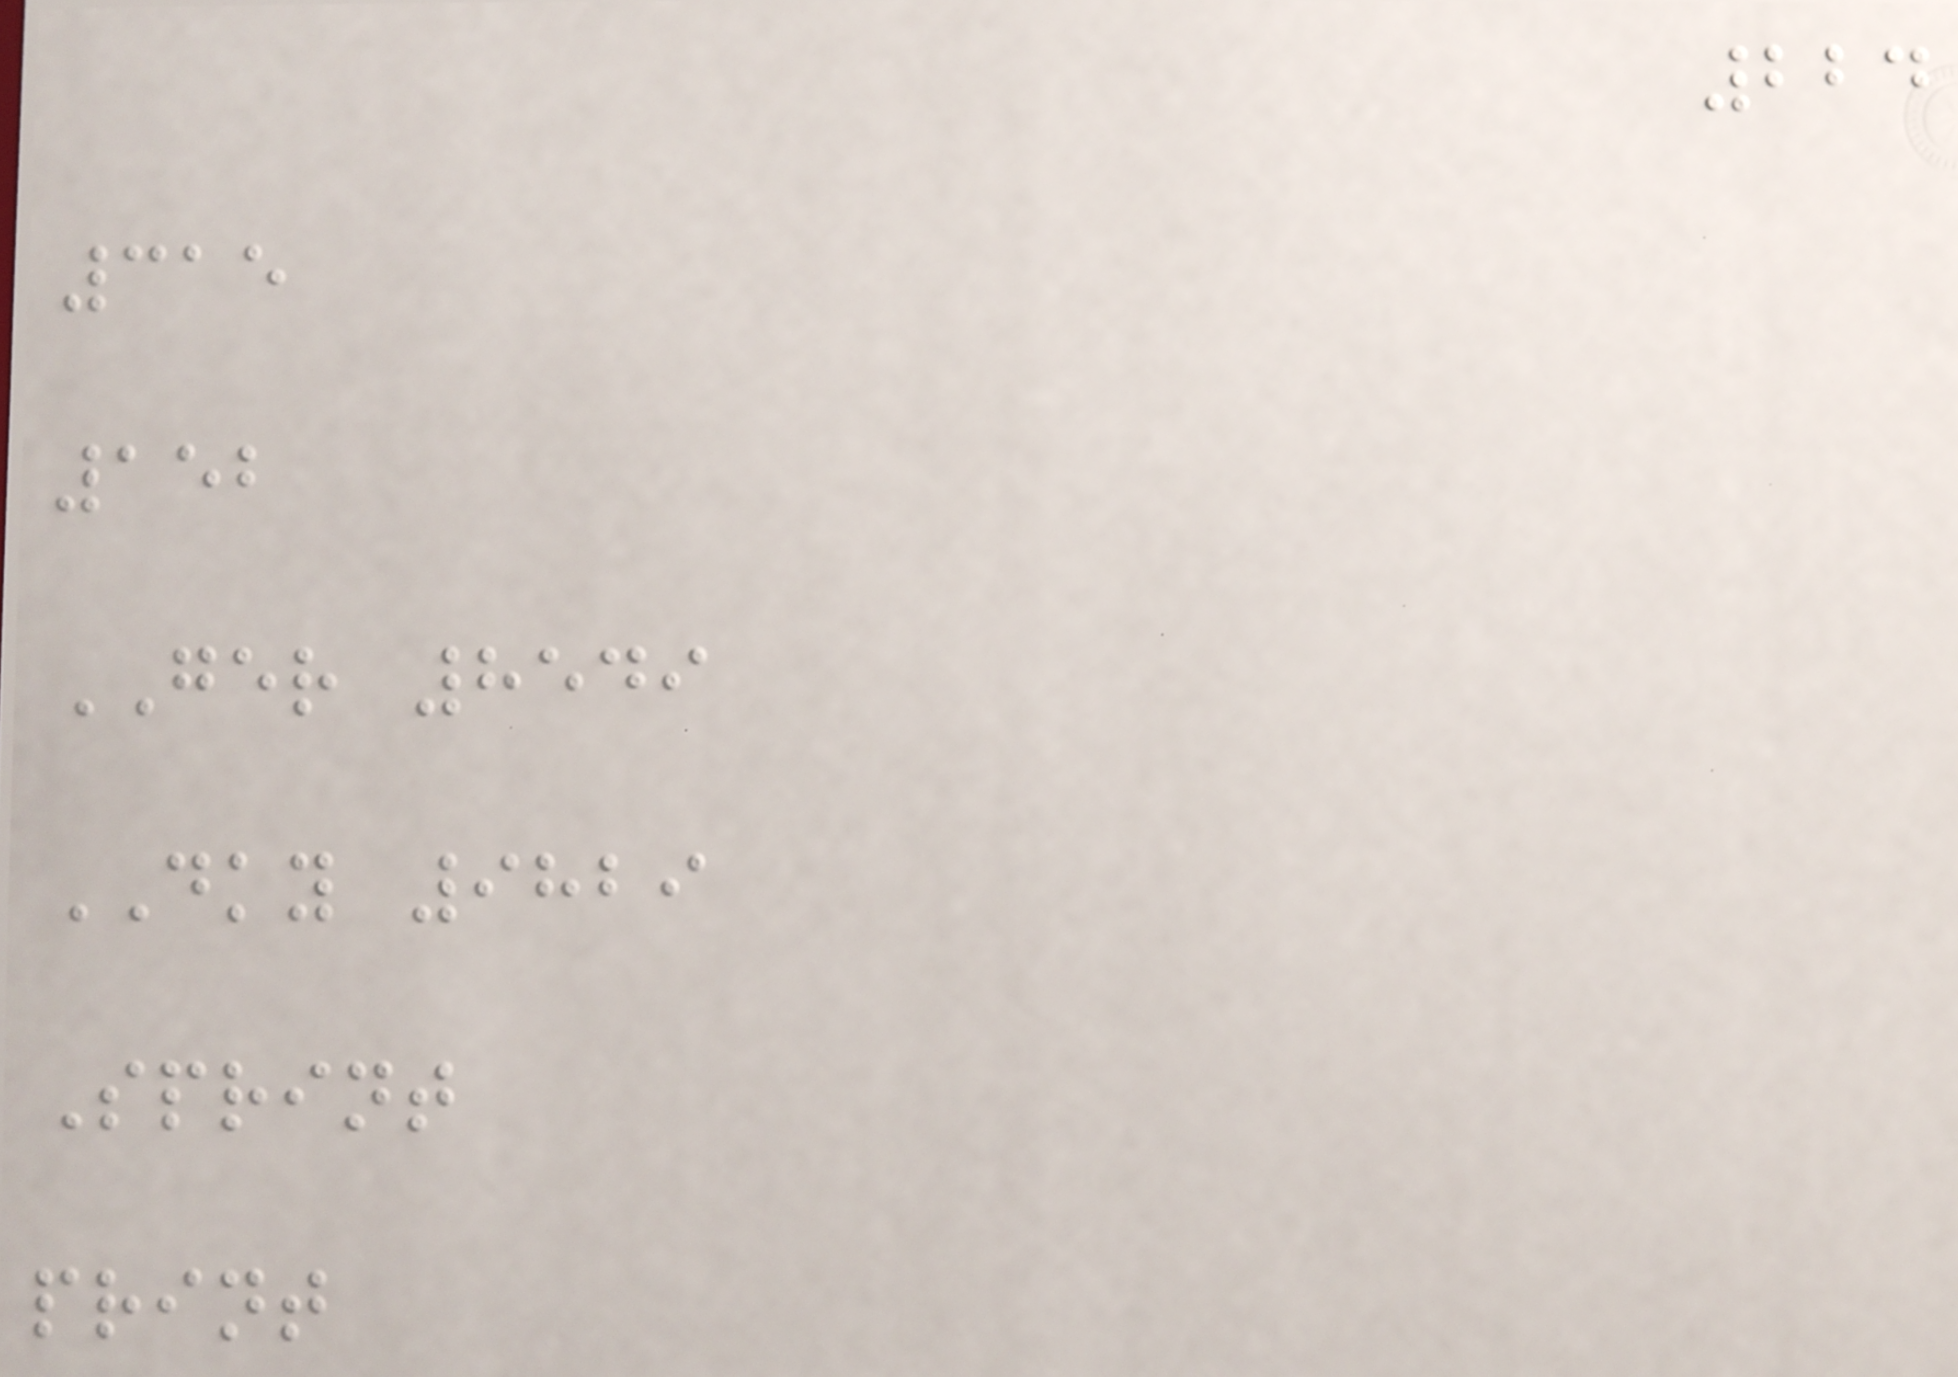224
315
152
GER 8549
DKY 9829
Sprint
print
